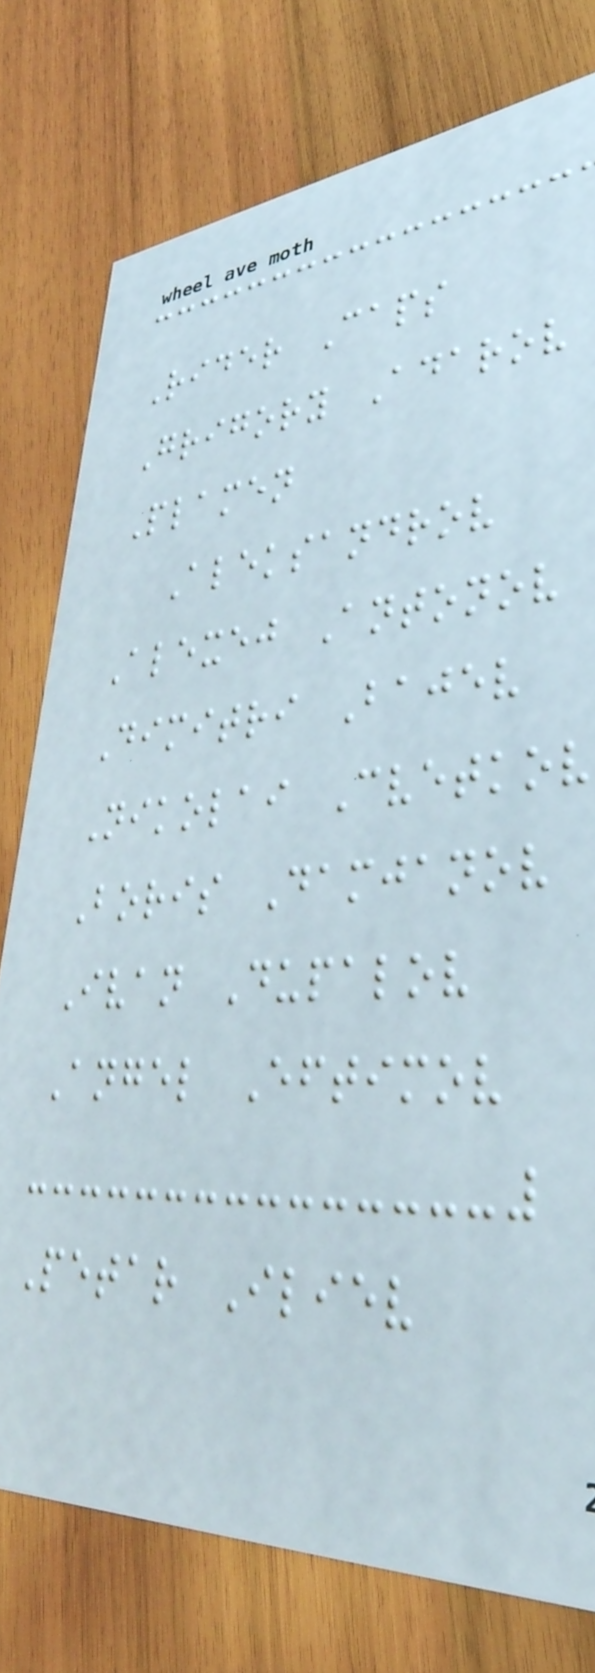Rider Caps
Grigory Adarov
Plamen
Aleksandrov
Alexej Antonov
Dimitri Bajev
Nikolai Cvetkov
Boris Damjanov
Ivan Dupalov
Angel Eftimov
Petar Iliev
